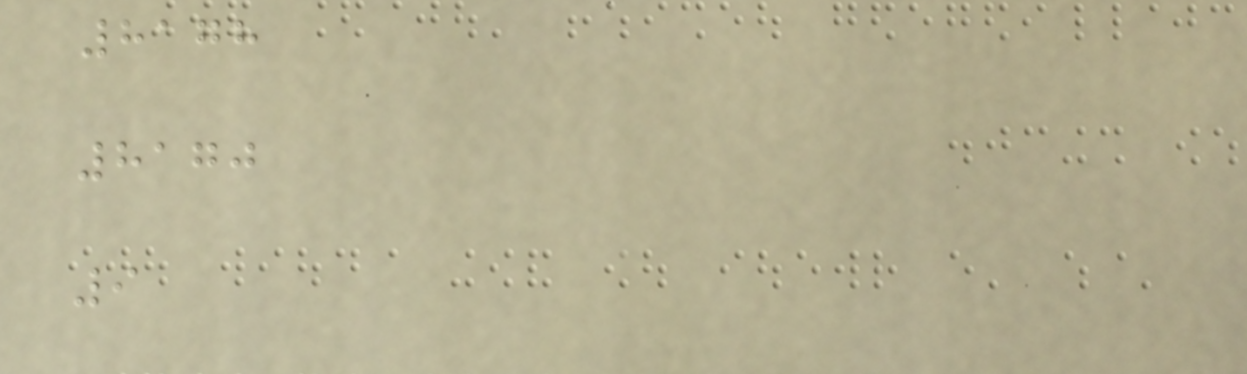8178
8170
9
